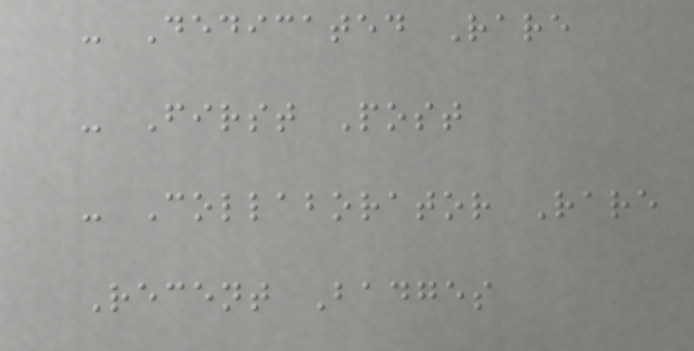- Dedicated Rare
- First Post
- Collaborator Rare
Recent Badges
